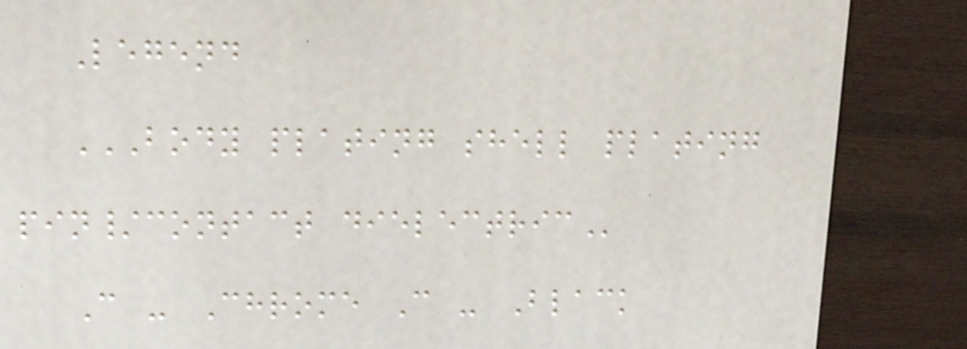Legend
BODY PLATING SHELL PLATING
PIN/CONTACT DIELECTRIC
C - Chrome C - Black
